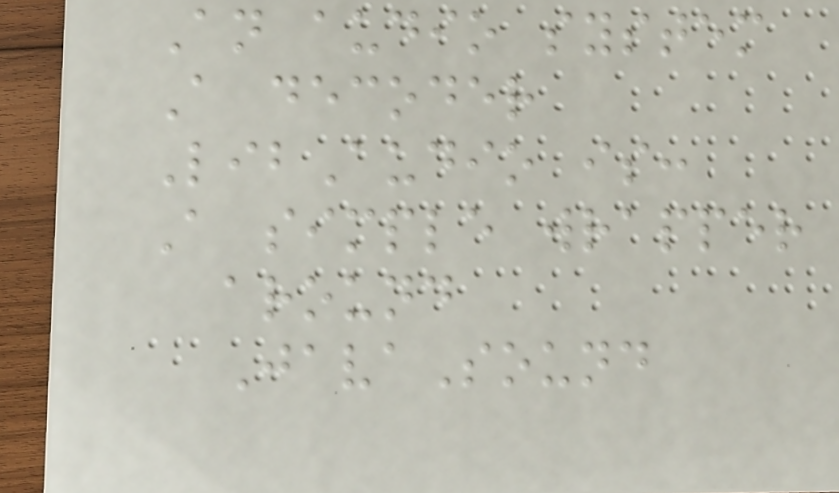An audio system
A decoder
LibAudio is:
A simple wrapper
around
JavaSound
